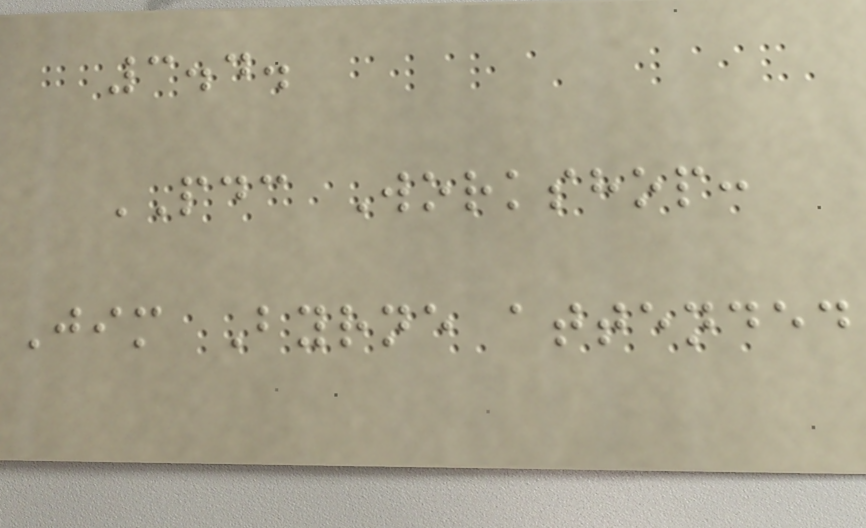3.4.
PDC Workshop:
Jim Byrne attended
